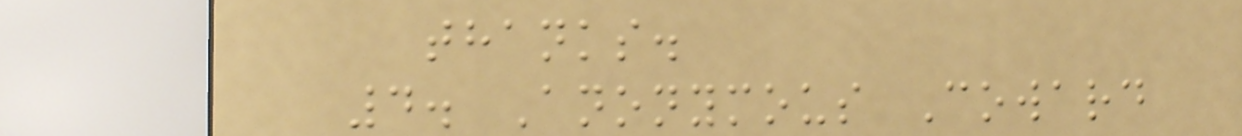thanks.
4. Anonymous Coward
